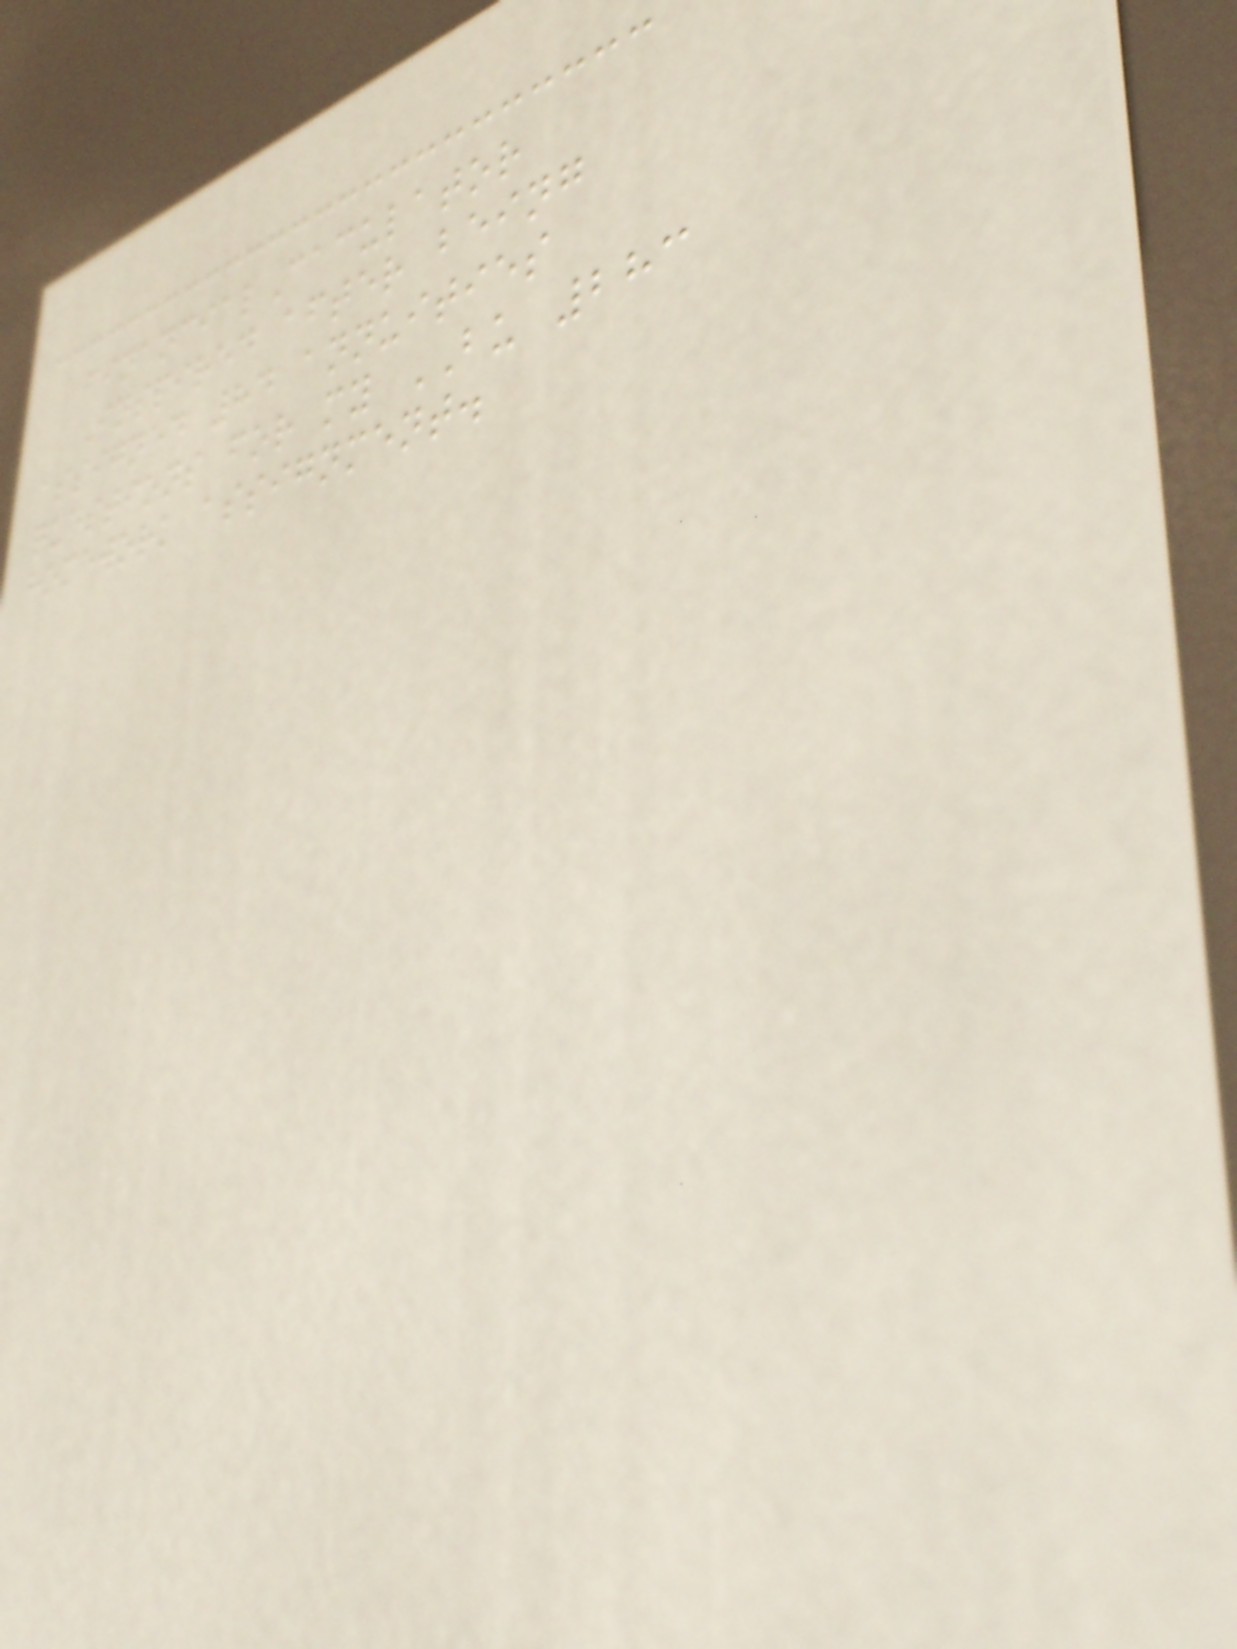financialCaculator
Inspired after being
assigned 84 annuities
questions for my BU 283
homework assignment.
